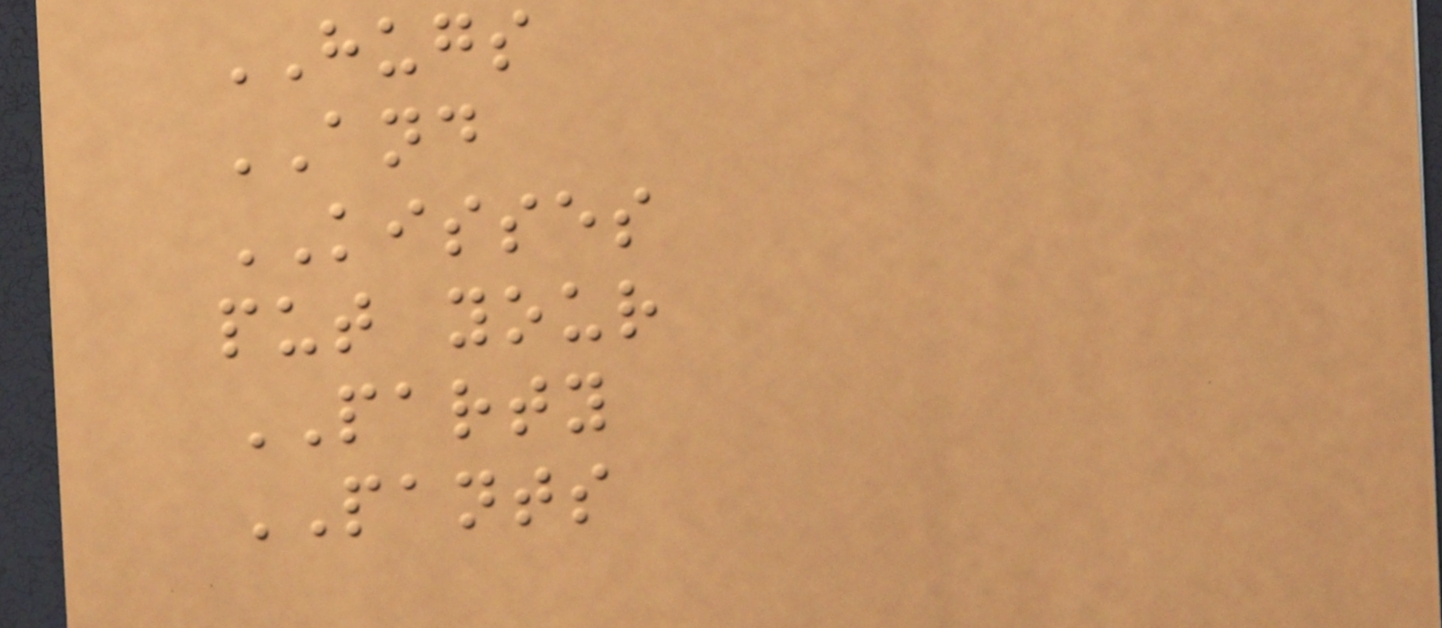HUGS
AND
KISSES
put your
PARTY
PANTS
